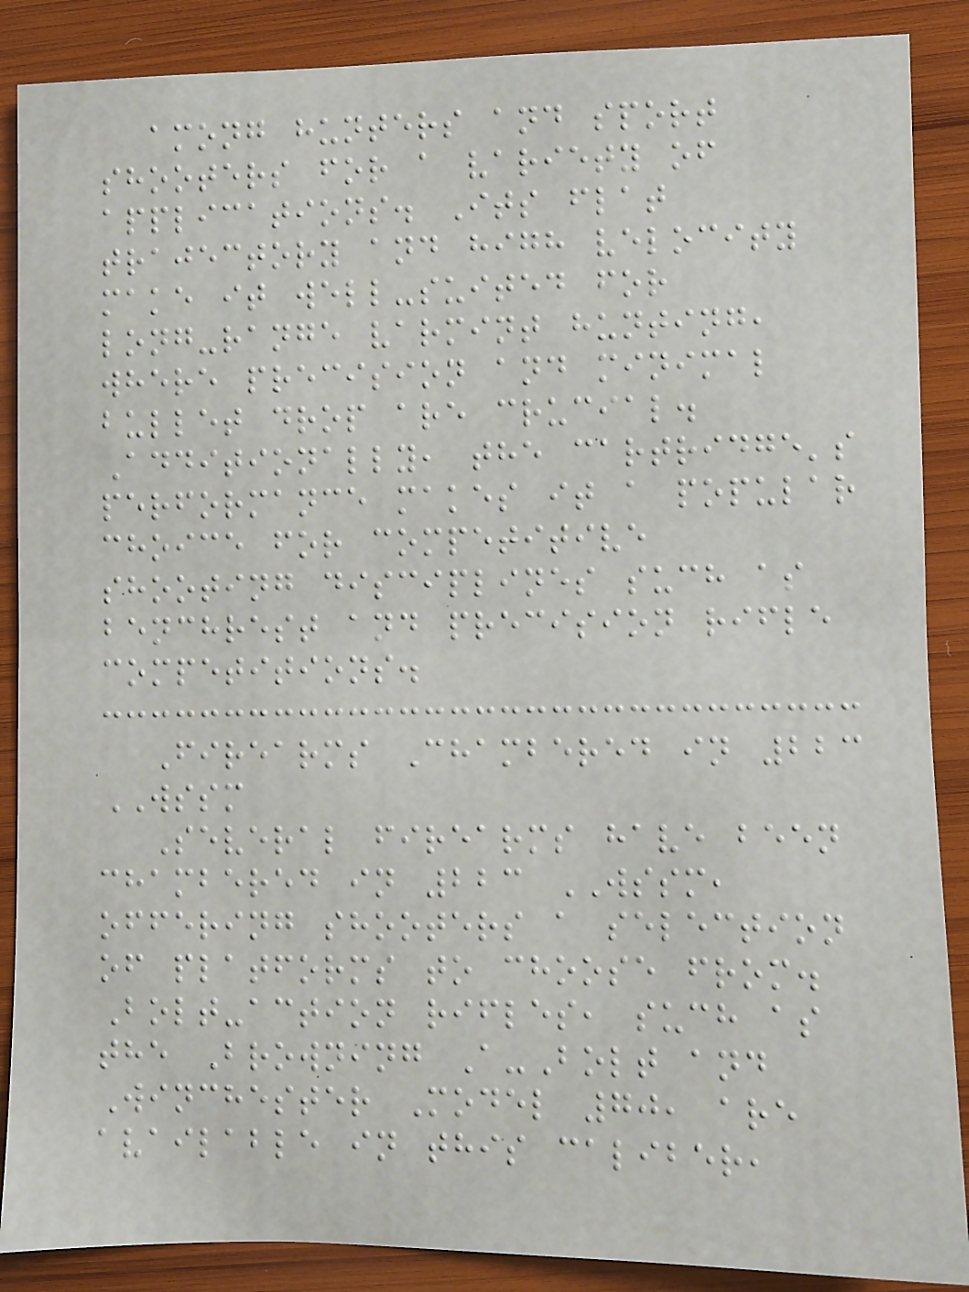among hunters and sport
shooters for a variety of
applications. Its flat
trajectory and high velocity
make it well-suited for
long-range varmint hunting,
where precision and minimal
bullet drop are crucial.
Additionally, the cartridge's
performance makes it a popular
choice for competitive
shooting disciplines such as
benchrest and precision rifle
competitions.
Firearms Chambered in 223
WSSM
Several firearms have been
chambered in 223 WSSM,
offering shooters a selection
of platforms to choose from.
Bolt-action rifles, such as
the Browning A-Bolt and
Winchester Model 70, are
available in this caliber,
